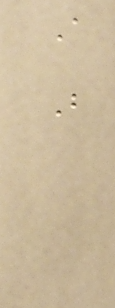A
B
